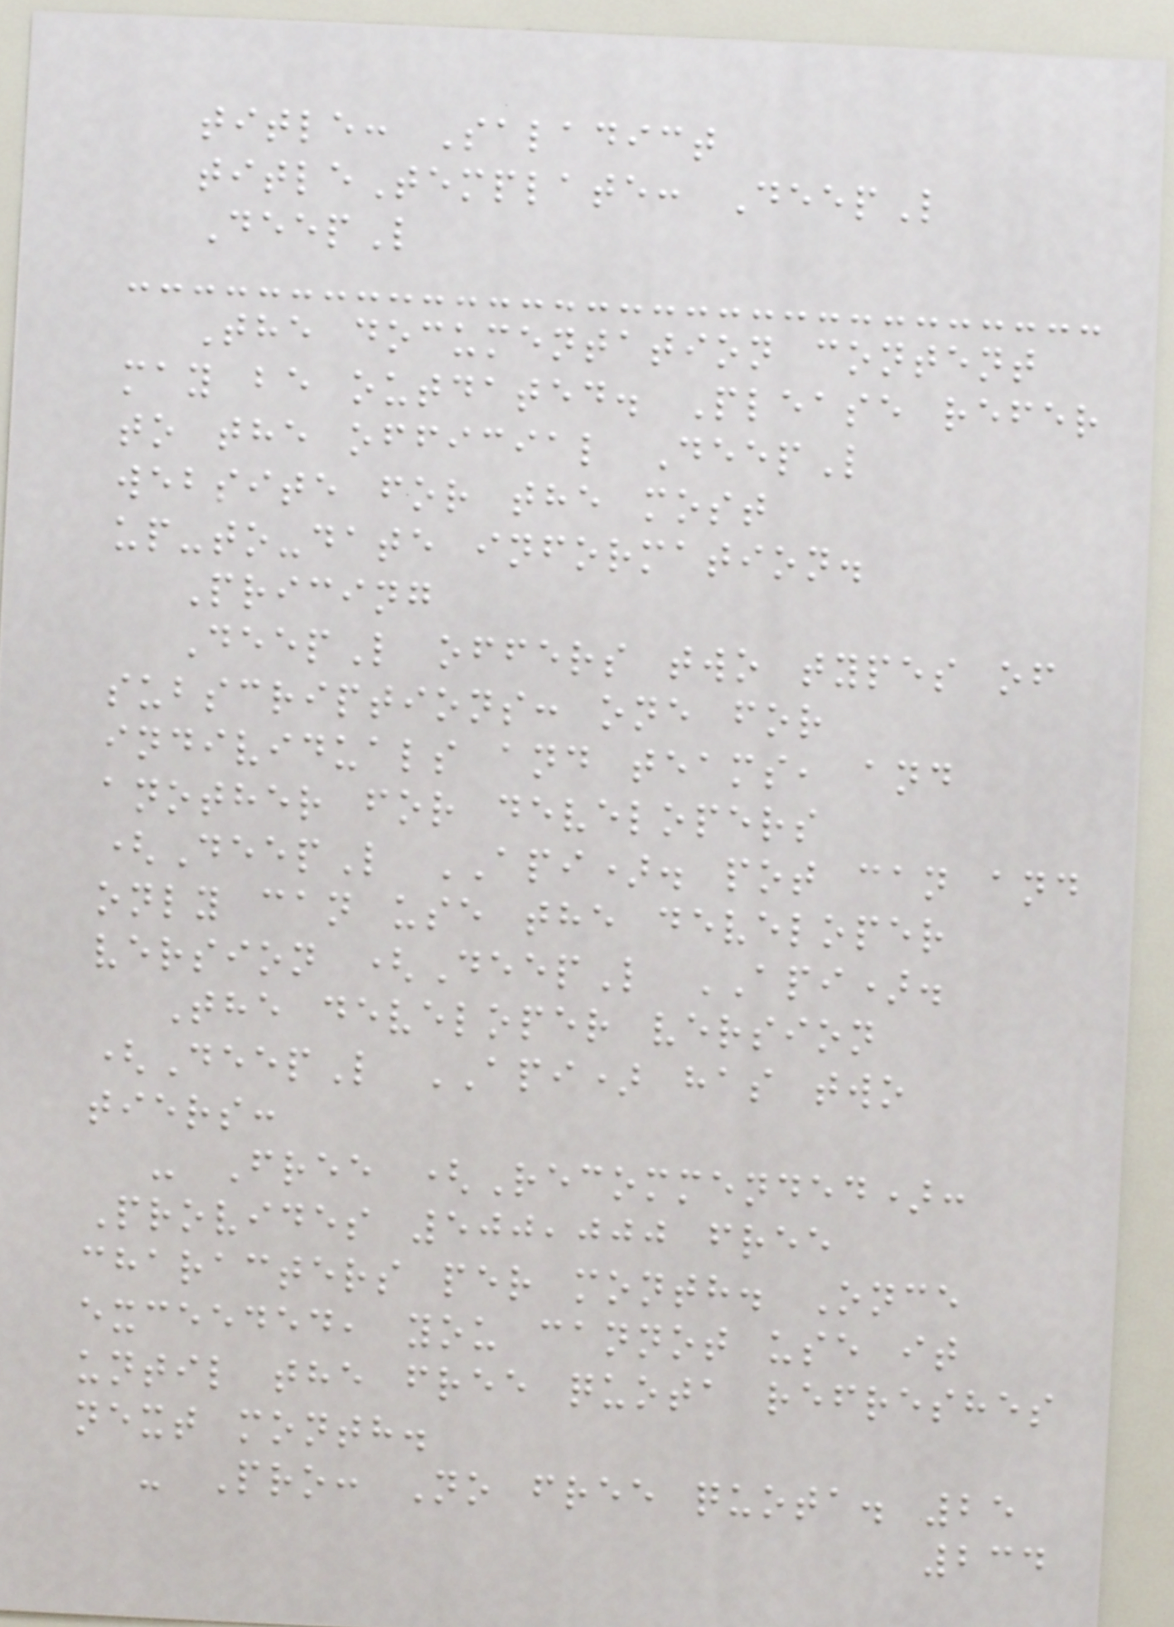title: Saladict
titleTemplate: DeepL
DeepL
The documentation content
may be outdated. Please refer
to the official DeepL
website for the most
up-to-date information.
Pricing
DeepL offers two types of
subscriptions: one for
individuals and teams, and
another for developers
(DeepL API). pot can and
only can use the developer
version (DeepL API).
The developer version
(DeepL API) has two
tiers:
- Free (Recommended):
Provides 500,000 free
characters per month. Once
exceeded, you cannot use it
until the free quota refreshes
next month.
- Pro: No free quota. 25
234
